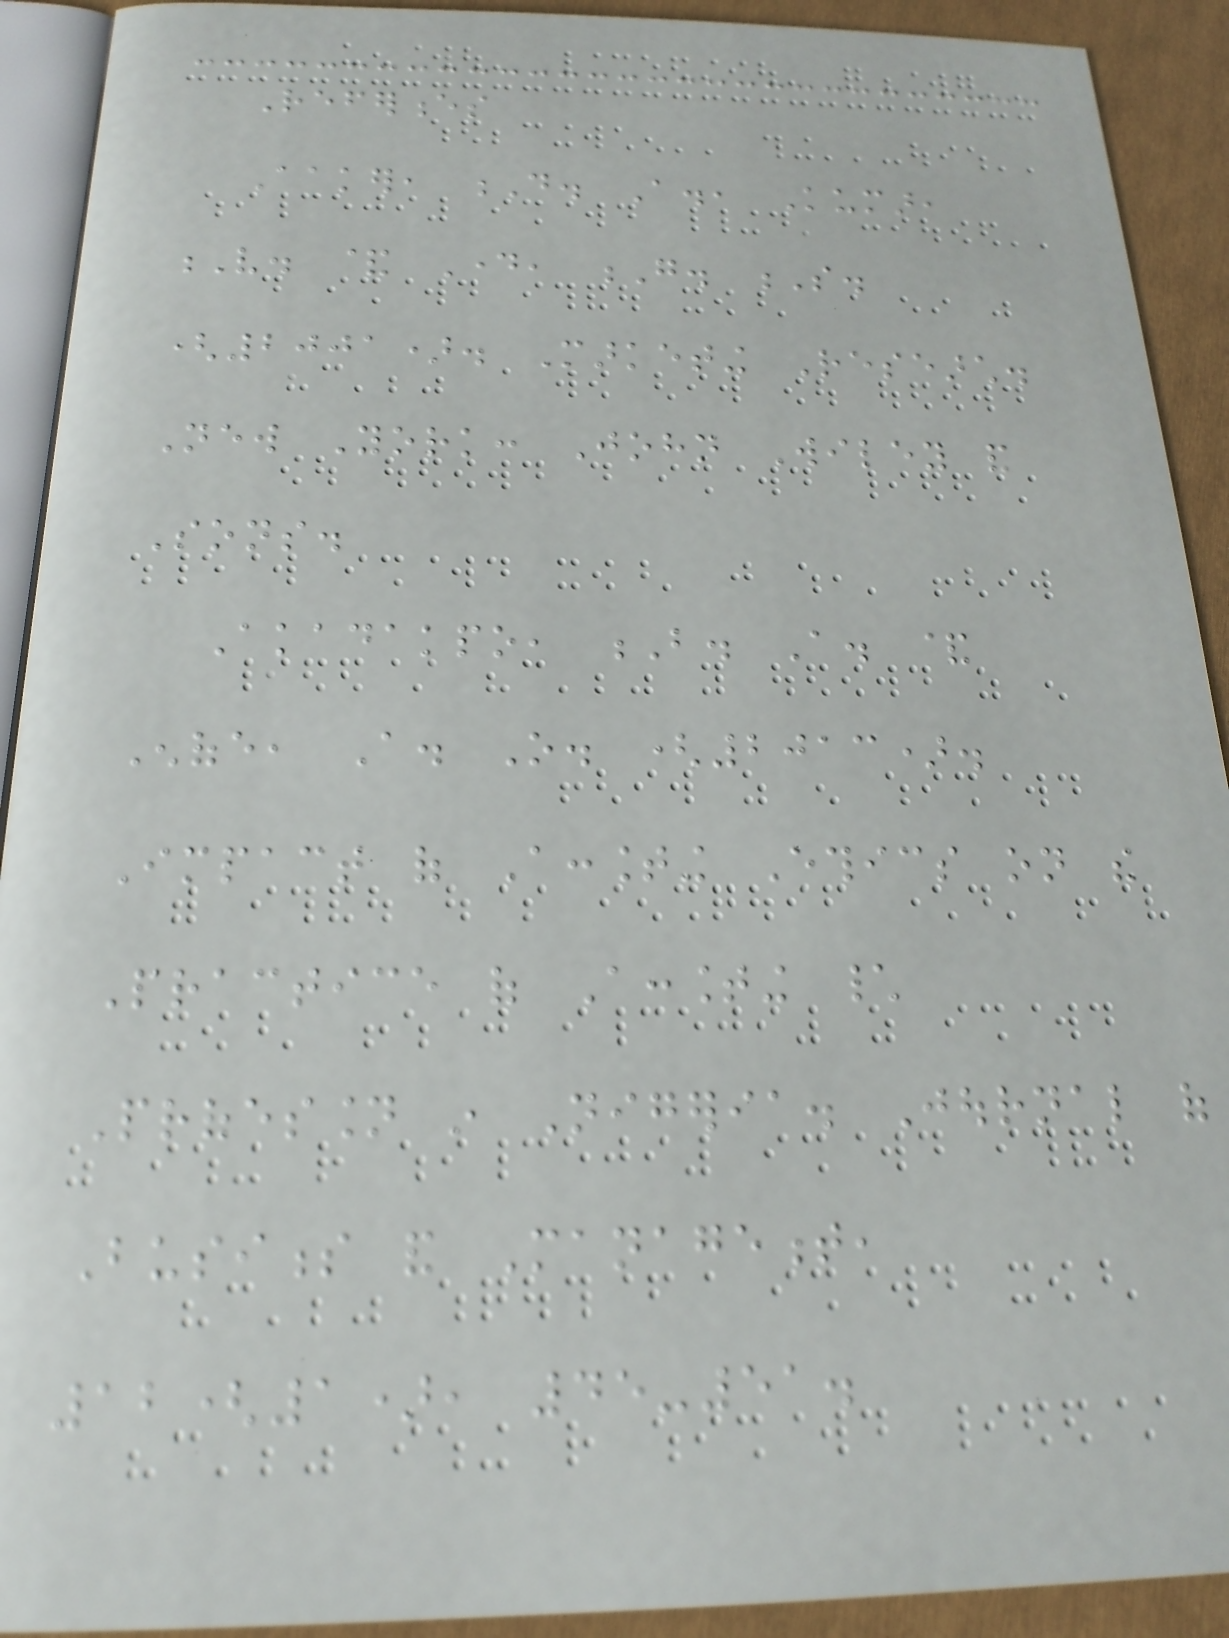References
Aaker, D. A., Kumar,
V. & Day, G. S.
(2001). Marketing Research.
New York: John Wiley and
Sons.
Akadakpo, B. A. &
Enofe, A. O. (2013).
Impact of Accounting Ethics on the
Practice of Accounting \
Profession in Nigeria. Journal of
Business and Management,
12(1), 45-51.
